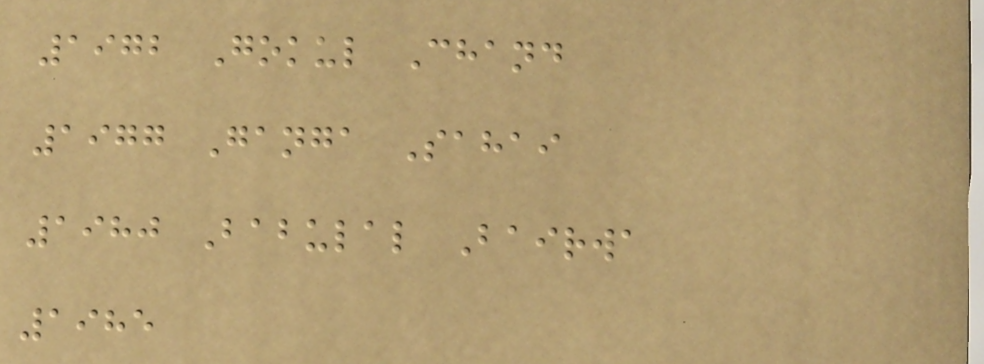1972 Gokul Chand
1977 Ganga Sahai
1980 Babulal Bairwa
1985
